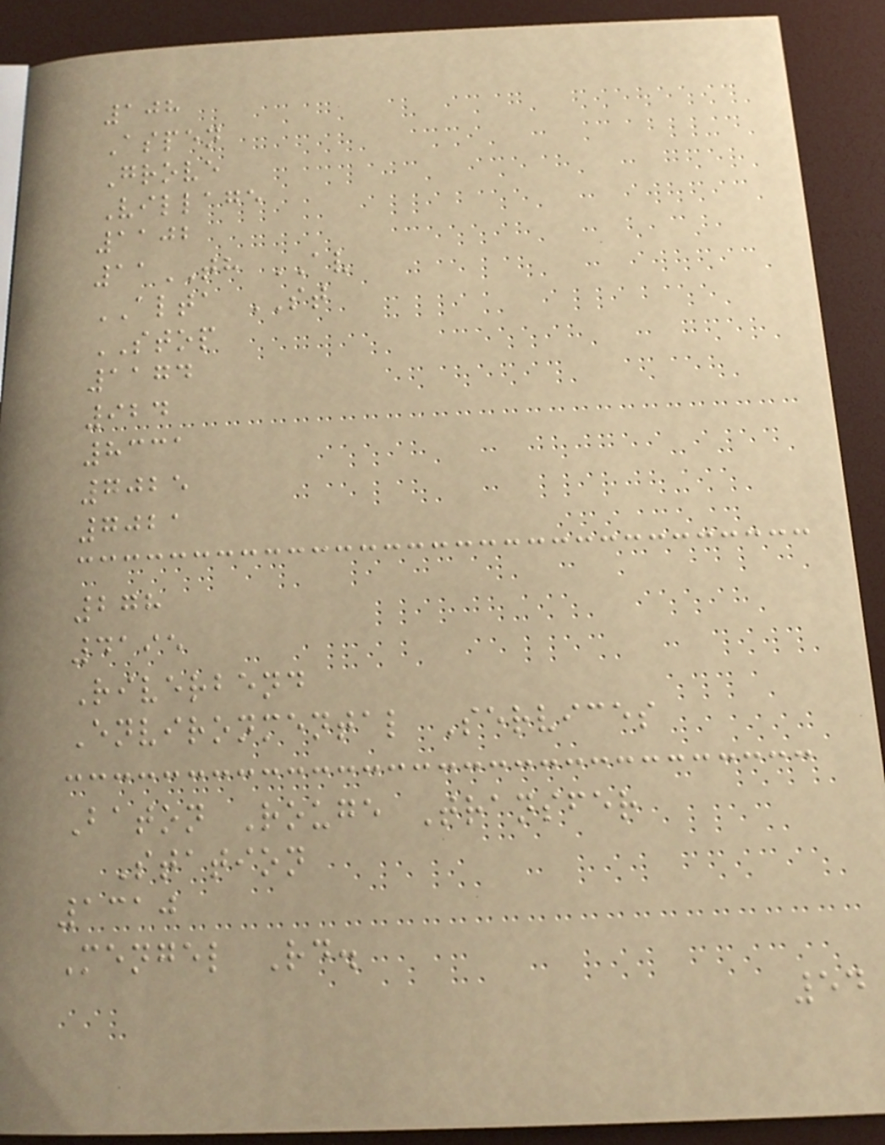108
Aspen
Grove
Village
1102
11TH AV
ALTA ST
STOP
1174
924
8331
7025
7021
278
4195
Riverbend
Environmental Services
Baton Rouge Transfer
Station
1310
Mengel Rd.
54
